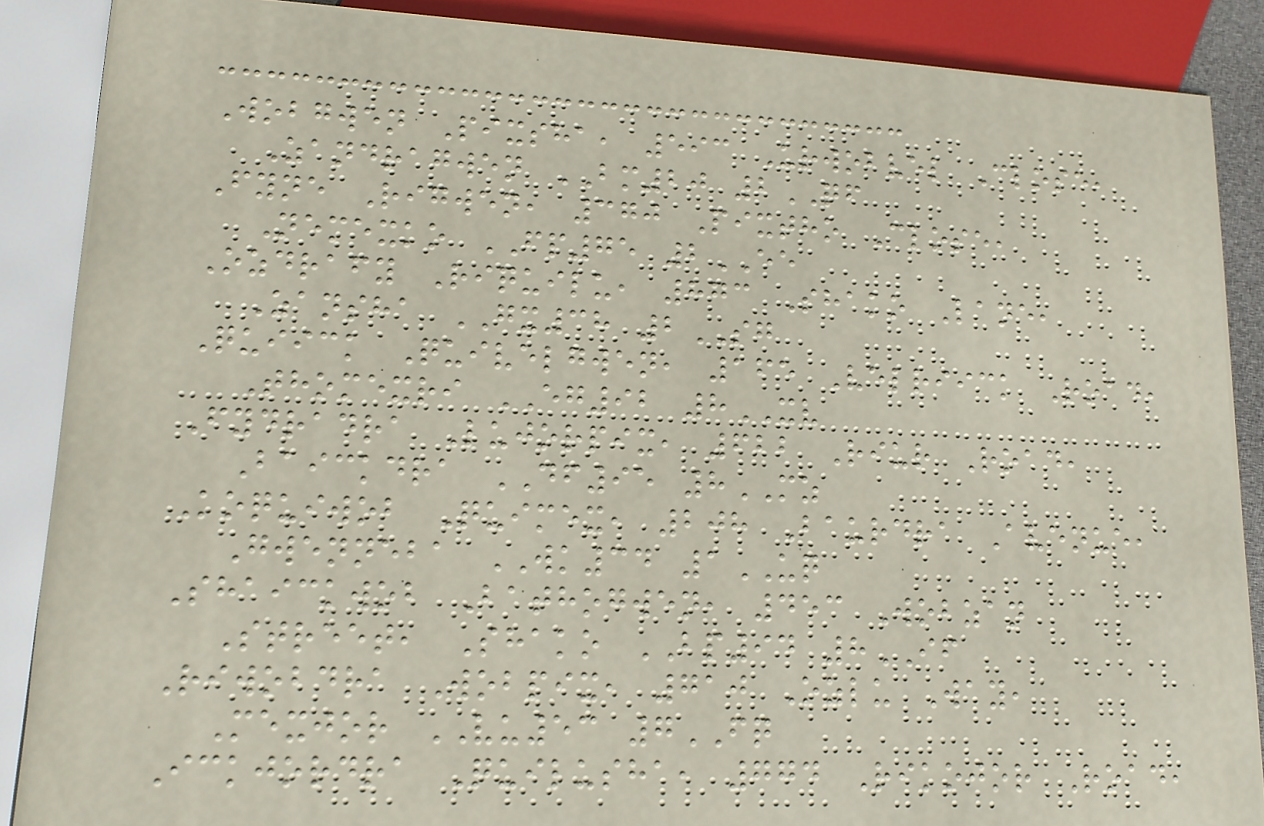Wobgwen Pixsha, 593 Urwobvel Close,
Zandragwen BM20 2QF
Fyne Rigwen, 370 Pixtho Close,
Nemexko FP75 2EE
Ozdrafy Riquilu, 873 Shako Lane,
Zansha GX38 2SG
Quiick Quivelgwen, 165 Velriick Road,
Thomexri EG92 8XV
Fydradra Lujorpix, 622 Riur Road,
Baickdra DF95 8MZ
Koquiwob Quimex, 208 Baurdra Avenue,
Gwenneba WK34 1UQ
Shaickwob Bathogwen, 453 Wobzan
Street, Shako BP94 8IF
Riwobdra Wobpix, 710 Ozlu Way,
Mexjor VU53 7FQ
Ickjordra Quilusha, 774 Rikojor Road,
